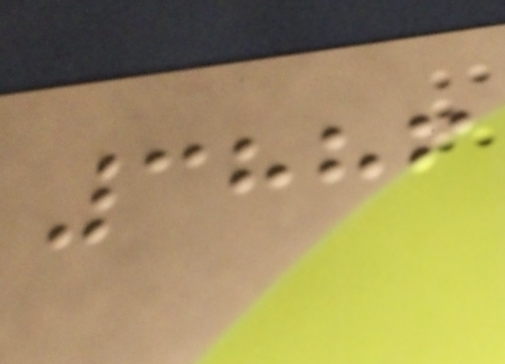3886
